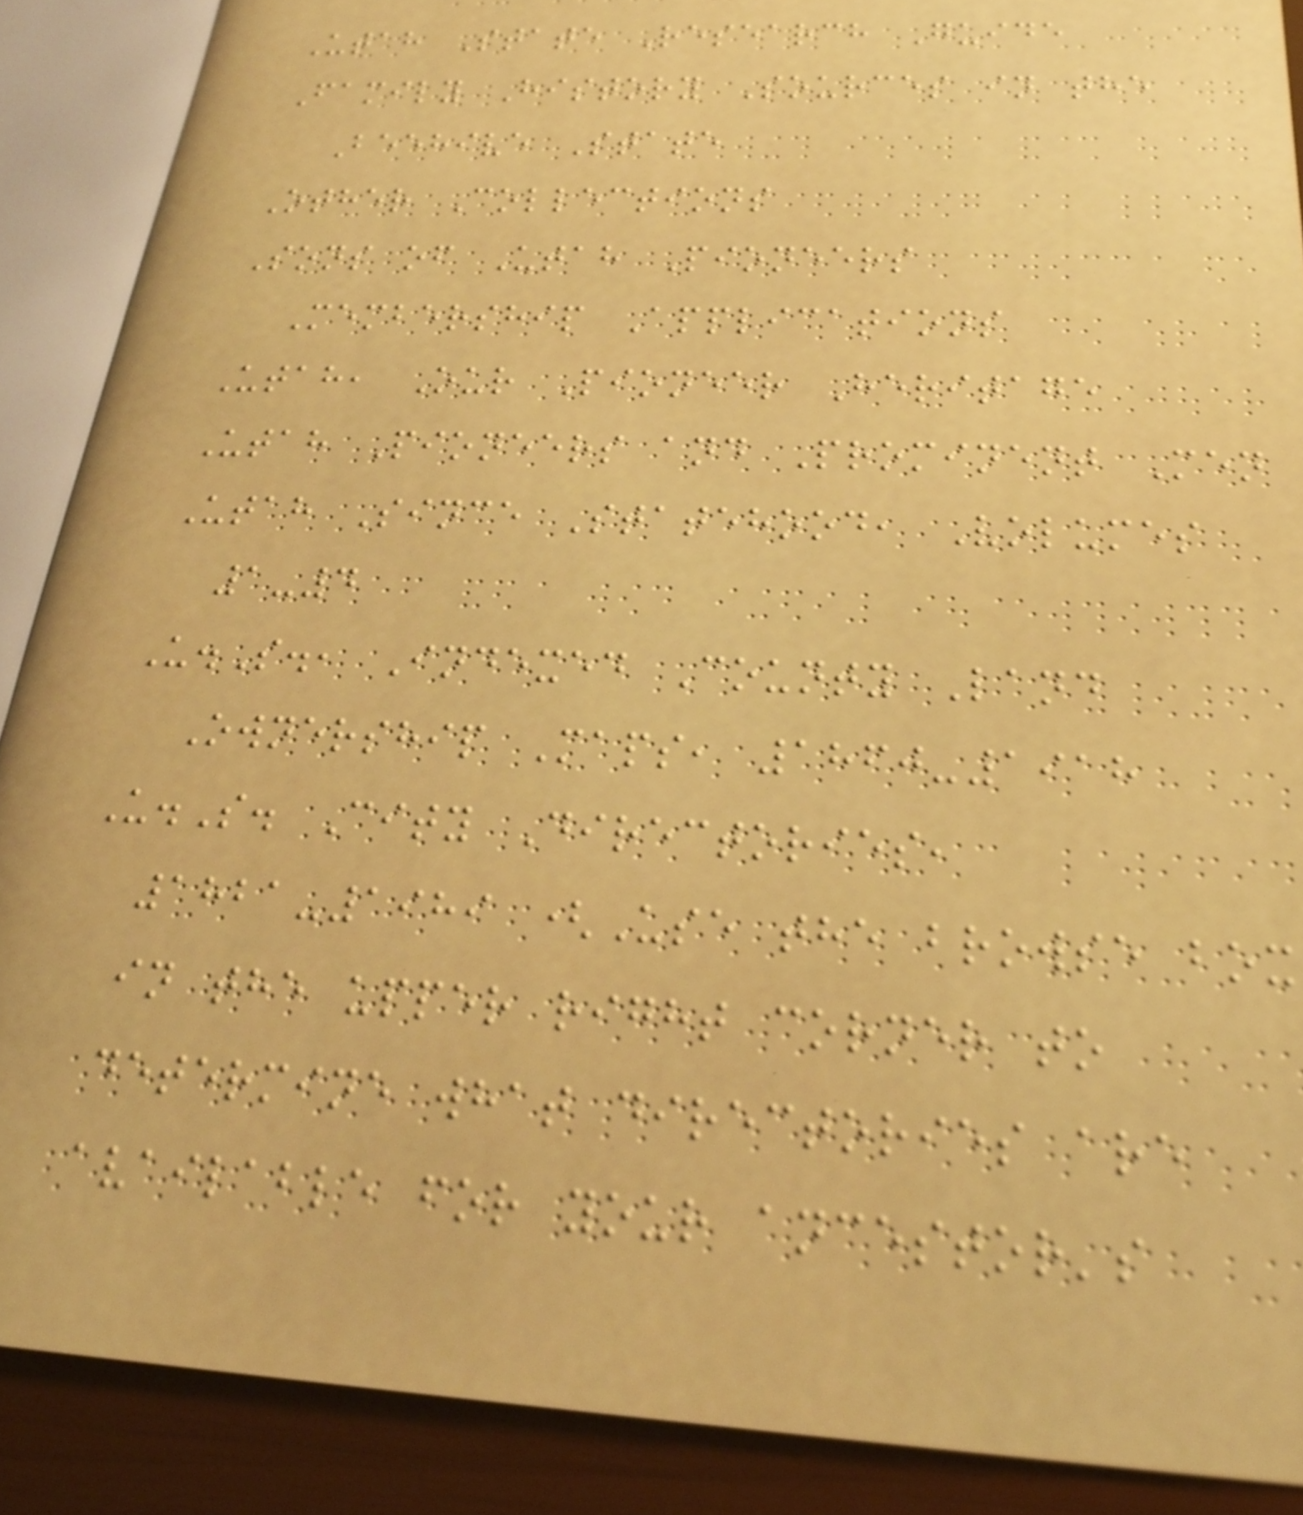Utah State Research Guide
Family History Sources in the
Beehive State
Other Collections
Sons of Utah Pioneers
Membership Applications
Utah, Our Pioneer Heritage
Utah Pioneers and Prominent Men
Utah Since Statehood, Volumes
1-4
U.S., Indexed County Land
Ownership Maps, 1860-1918
U.S. City Directories,
1821-1989 (Use the browse box
in the upper right corner to
determine what directories are
available for your ancestor's
